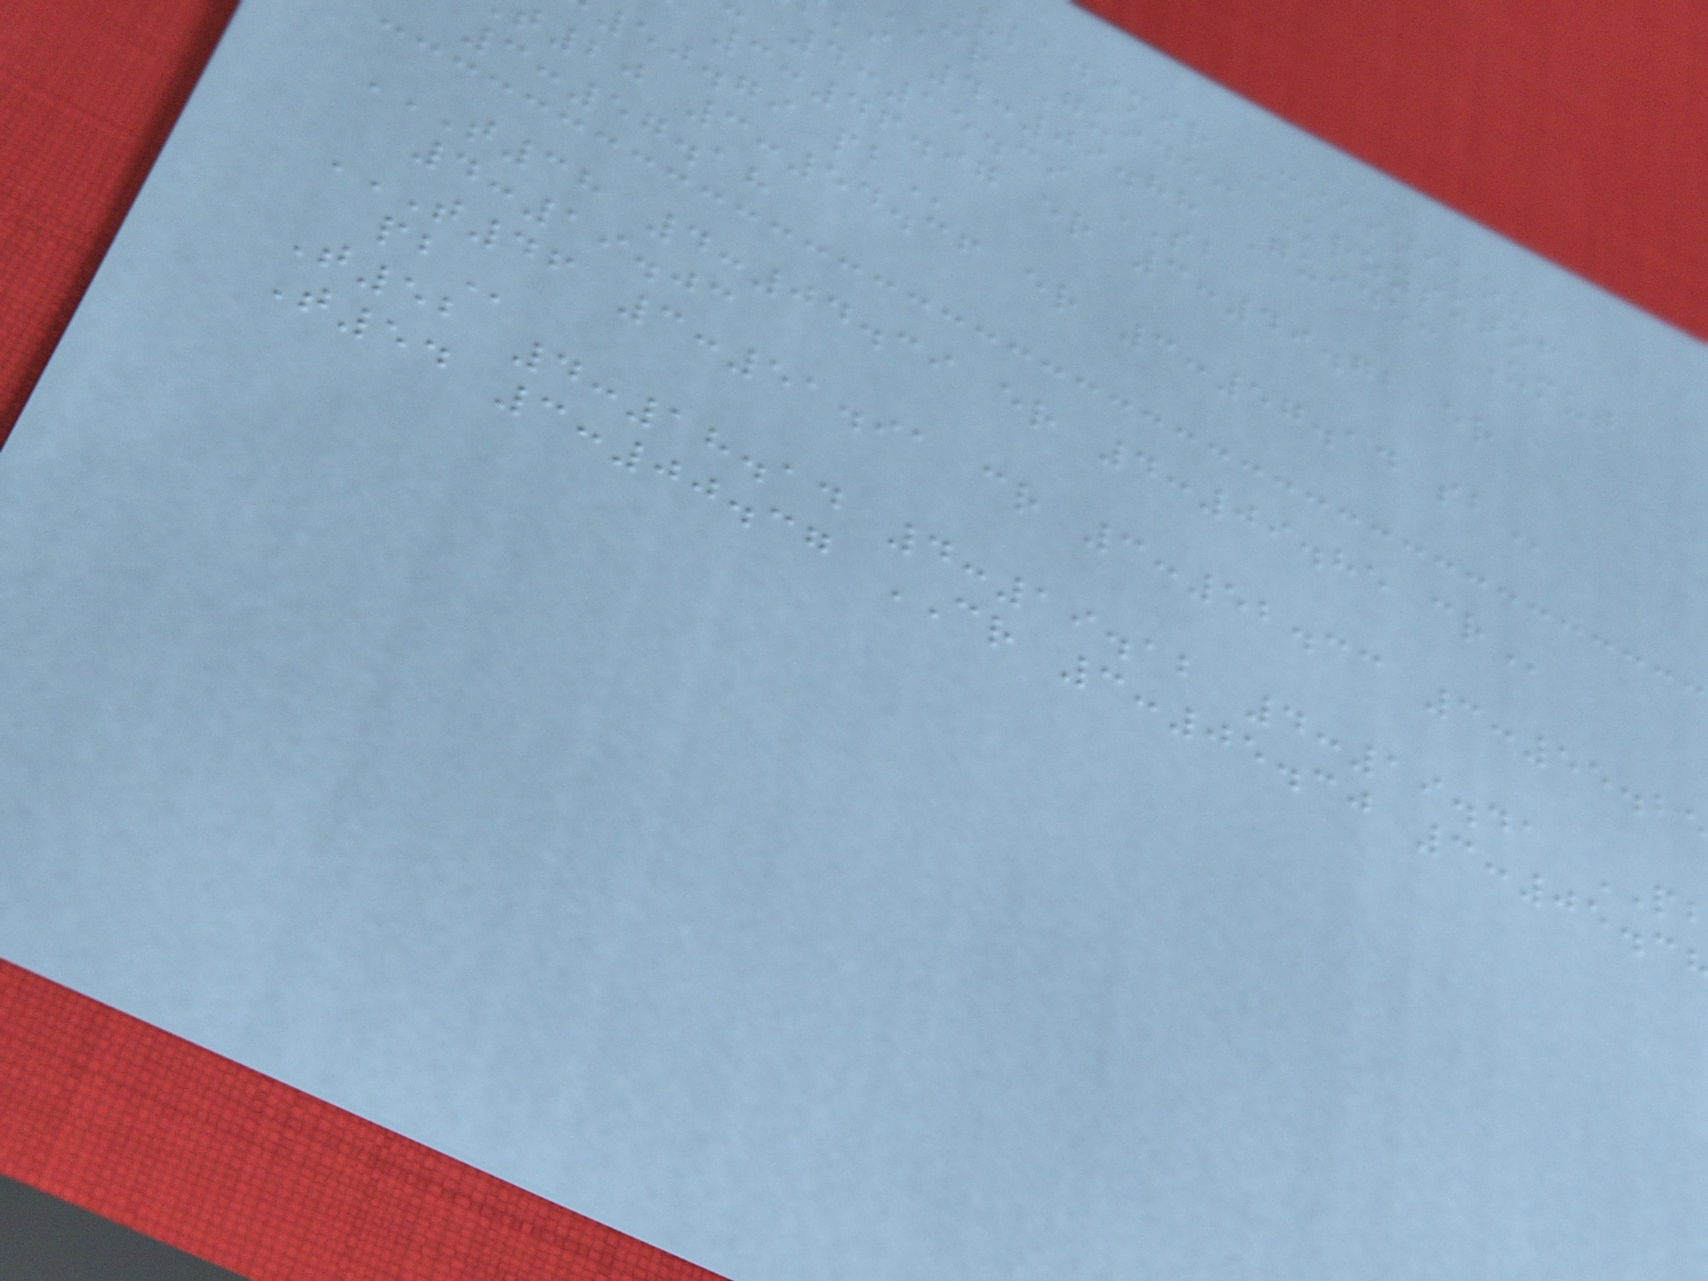vladimir Miasnikov
cr Guide: Krzysztof
ki 4:09.88 Guide: Umut
4:15.39 SB
3:46.97 er 3:49.72 er
50.79
t20 3:54.36 er 3:57.14
3:57.18
T38 4:04.39 ER 4:09.85 CR
4:19.03
T52 4:18.14 4:19.12 4:19.41
T54 3:00.37 CR 3:05.30 3:05.3
